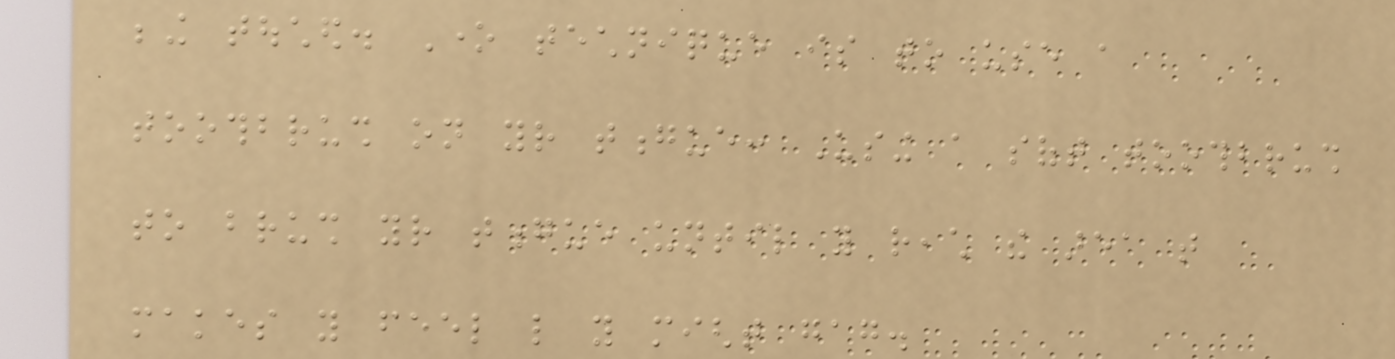being touched. One technique is to use a
toothbrush on your tongue: Using a soft toothbrush
to brush your tongue until you reach the area that
makes you feel like you might gag.
